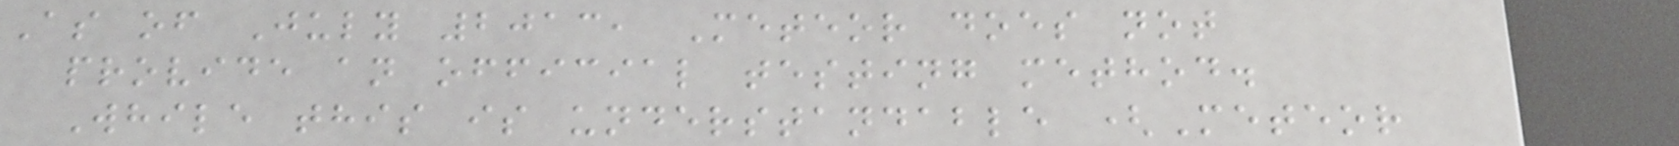As of July 2013, Meteor does not
provide an official testing method.
While this is understandable (Meteor
